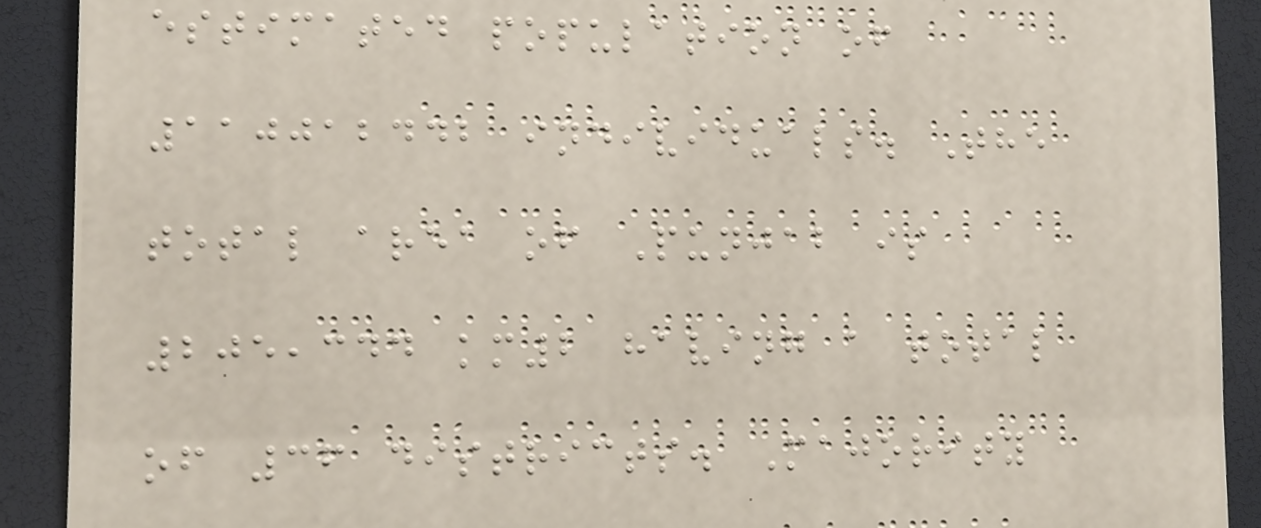estimated population of
110012442 individuals. The
total area of Punjab is
205,344 km2 having a total
of 36 districts. Majority
